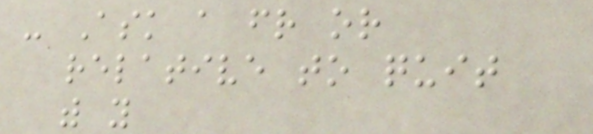- Ask a friend or
relative to quit
with you
